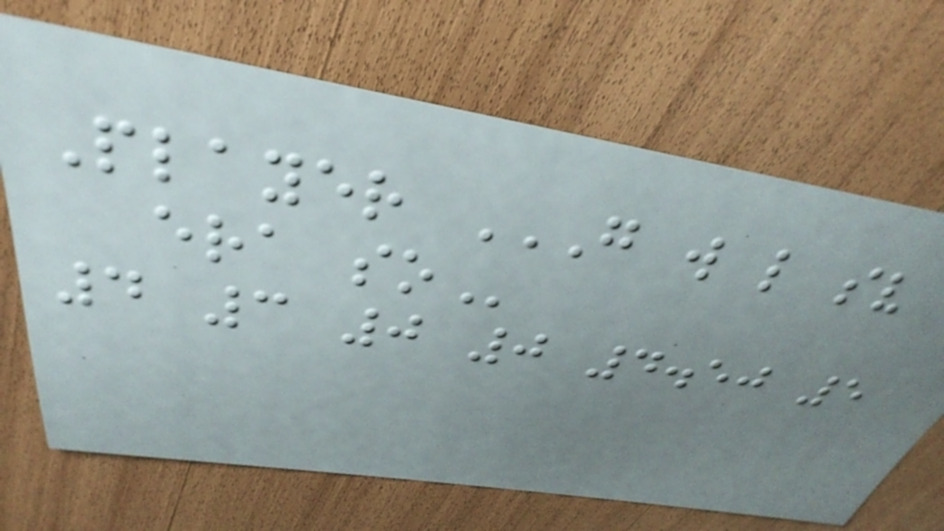Player G W L SV
ERA SO
4 3 0 0 4.50 5
